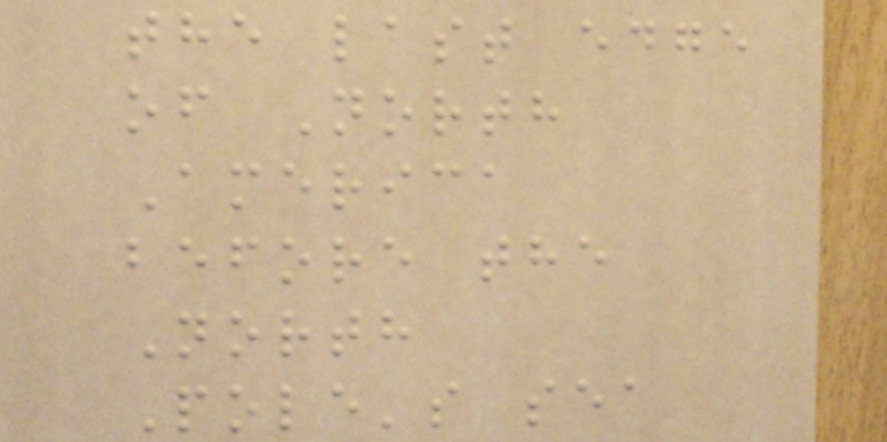the last edge
of North
America
before the
North
Pole's sea
